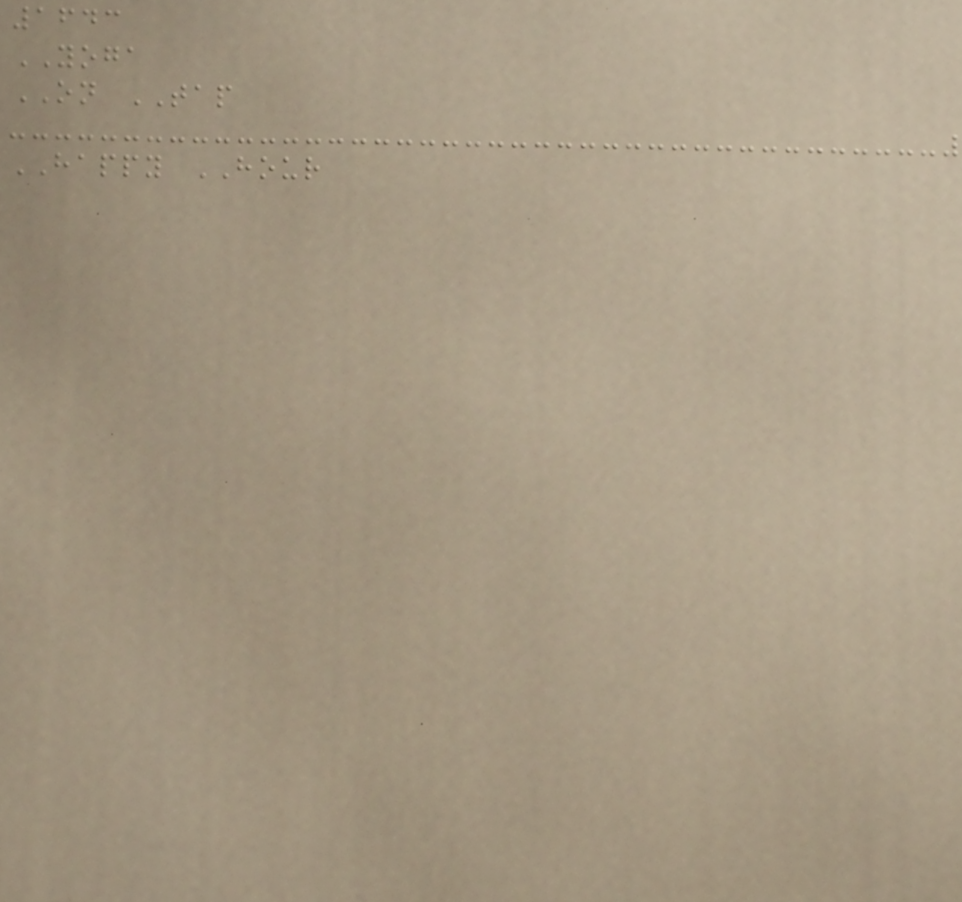1643
YOGA
ON TAP
HAPPY HOUR
